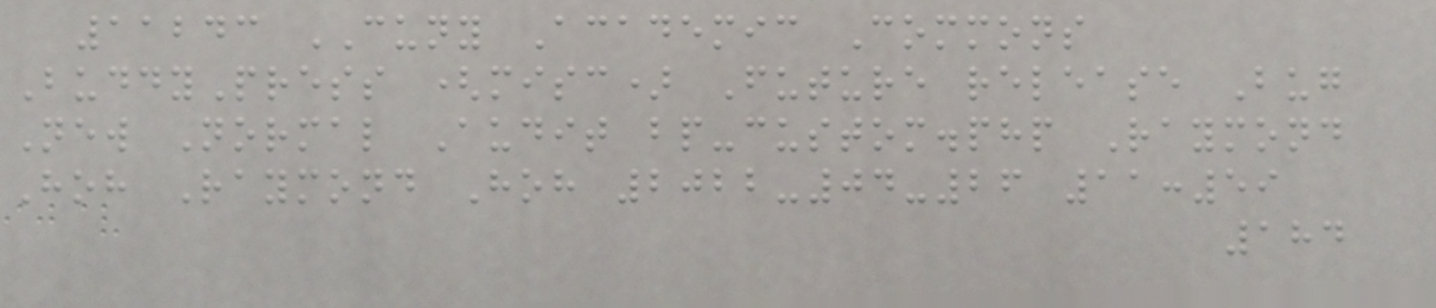11243 CUNY Academic Commons
BuddyPress (misc) Future release Bug
New Normal Audit bp-custom.php Raymond
Hoh Raymond Hoh 2022-04-26 11:59
184
